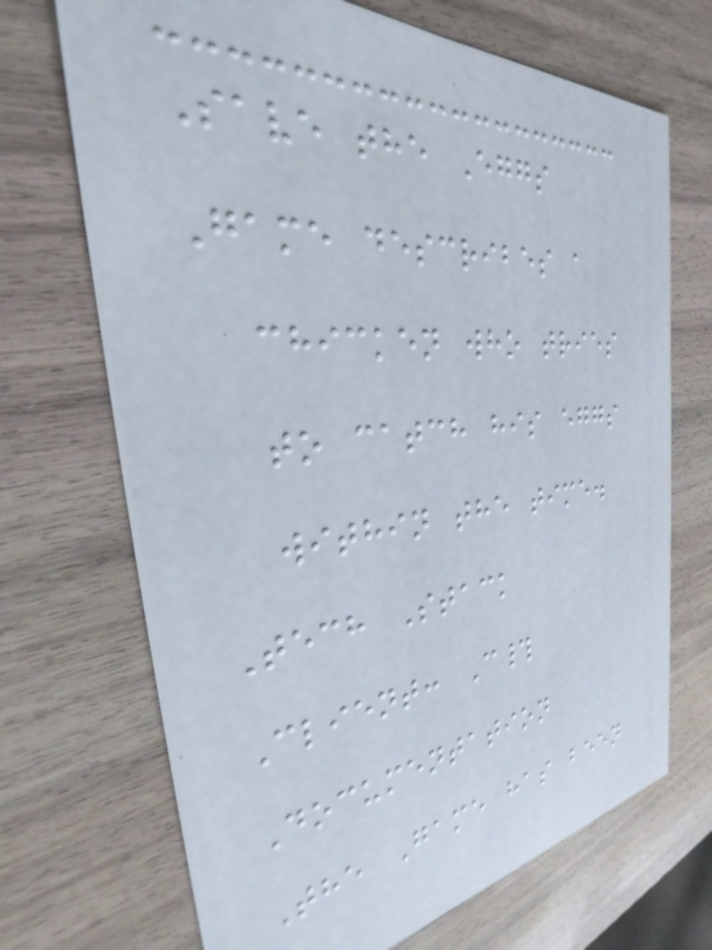Save the Eggs
Game describes a
chicken who tries
to catch his eggs
within the time.
Tech Stack
Client: C#
Documentation
The Game has been
